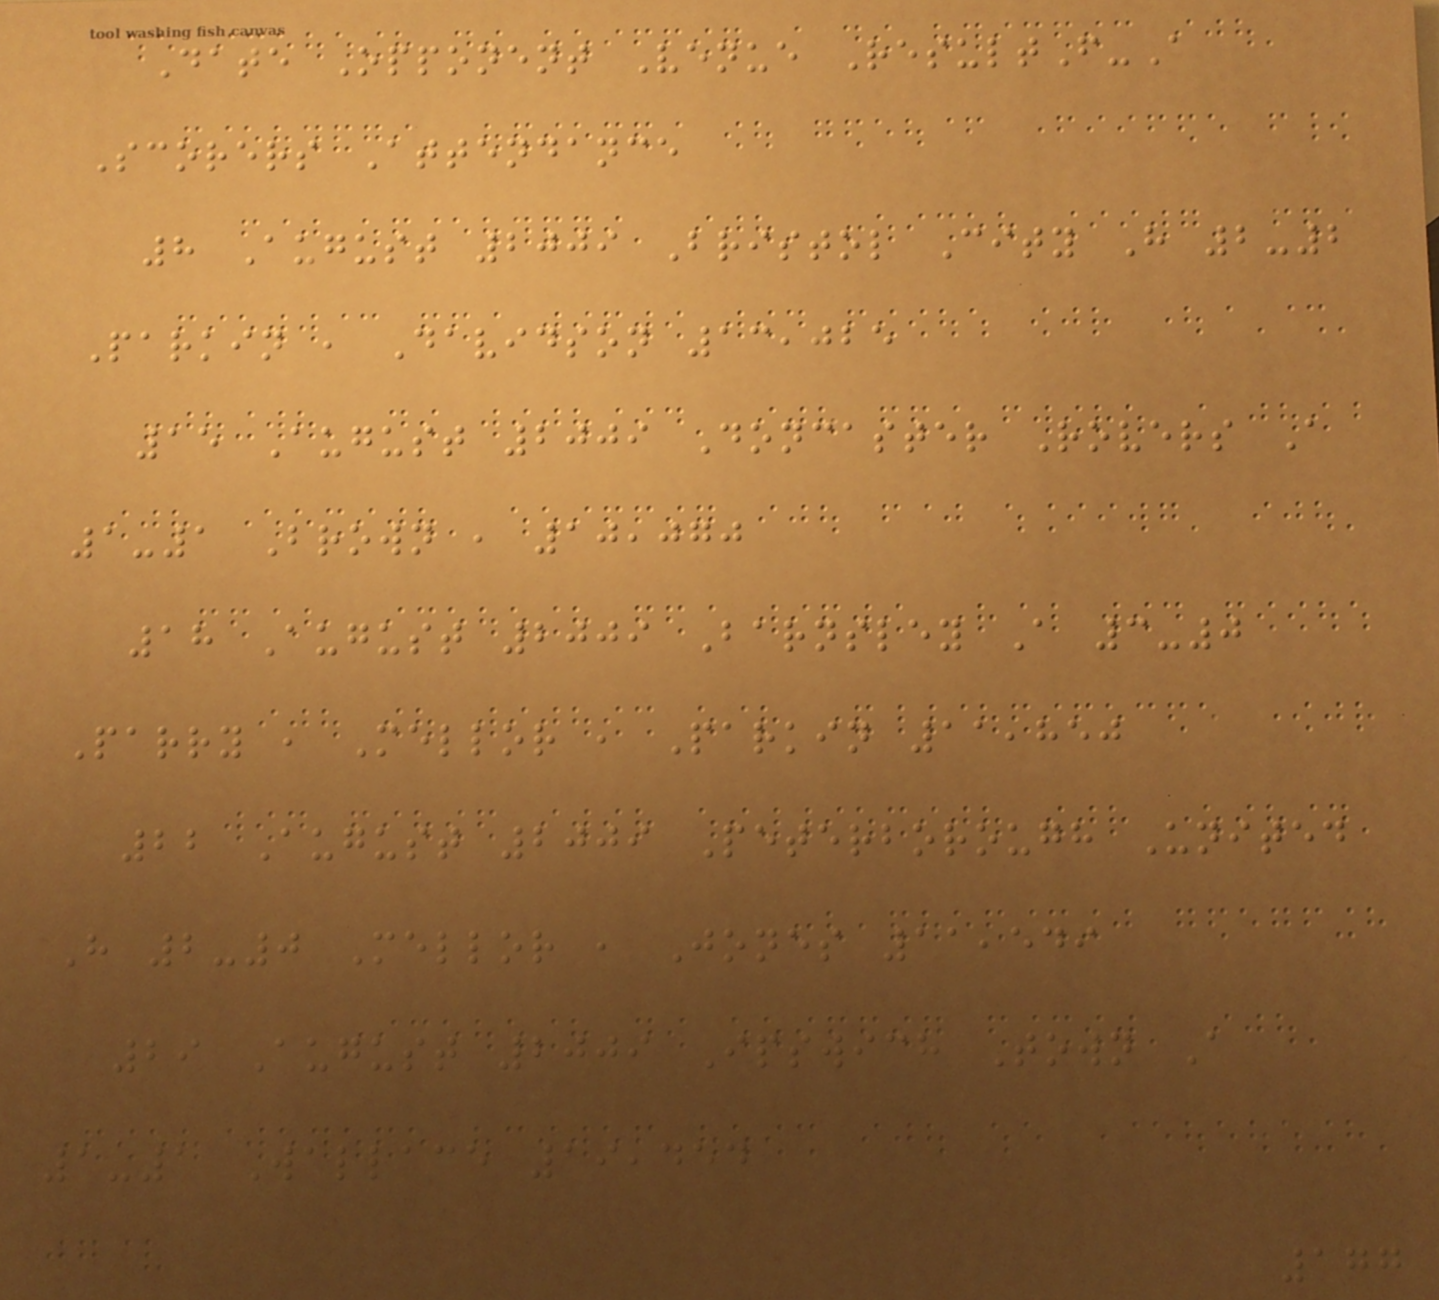Date Opponent Venue ResultF-A
Scorers Attendance
8 August 2009 Bristol City H 2-2
Parkin , Davidson 13,025
15 August 2009 Doncaster Rovers A
1-1 Brown , 10,070
18 August 2009 Barnsley A 3-0
Parry , Mellor , Parkin 11,850
22 August 2009 Peterborough United
H 2-0 Mellor , Jones 11,549
29 August 2009 Ipswich Town A
1-1 Wallace 19,454
177
